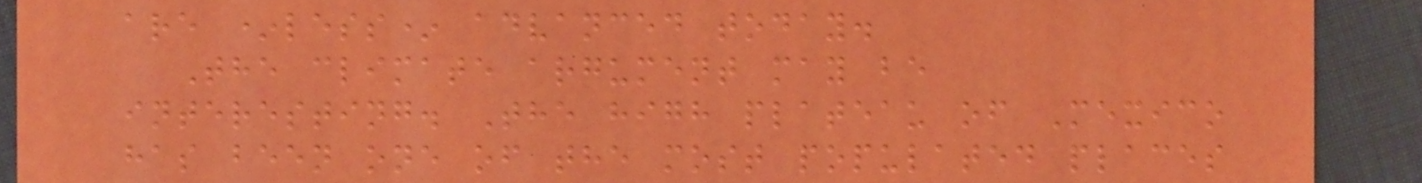are *less* advanced today.
The climate argument may be
interesting. The high plateau of Mexico
has been one of the most populated places
